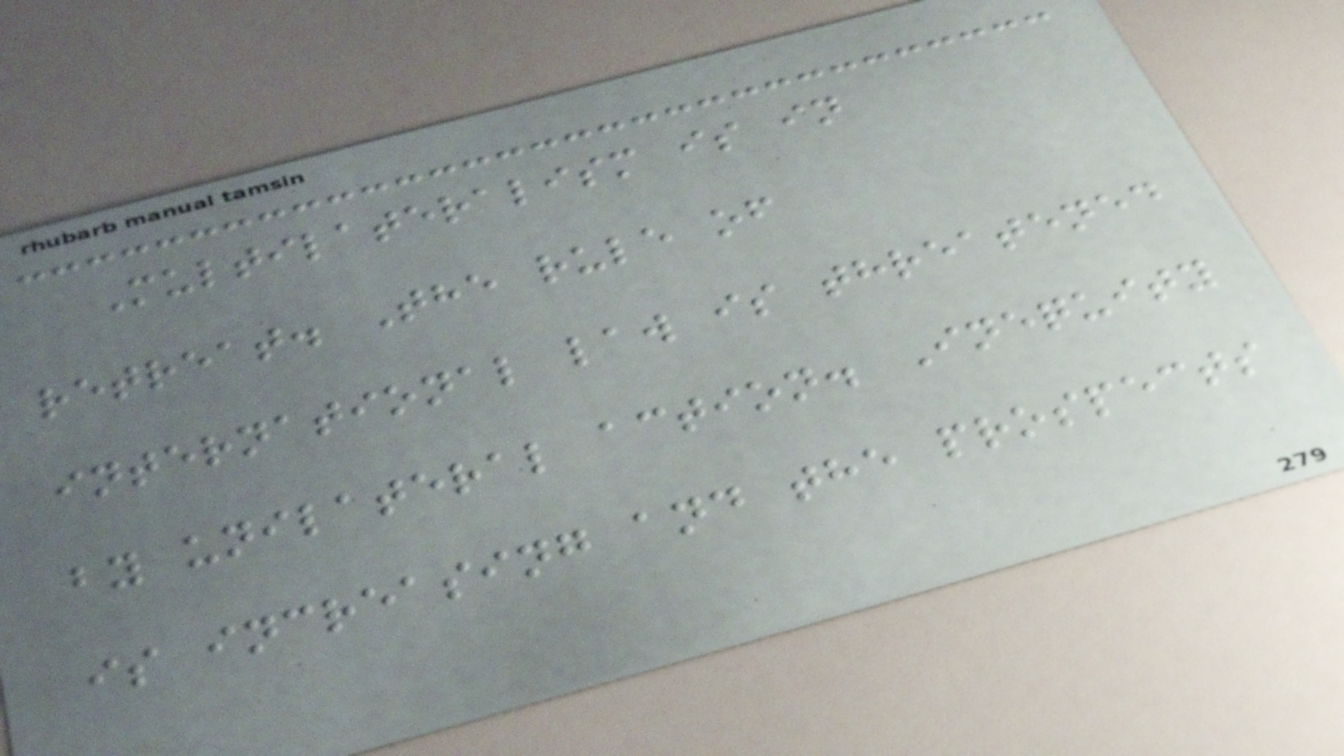Multilateralism is in
retreat. The rule of
international law is threatened
by unilateral action. Inequity
is increasing and the prospects
